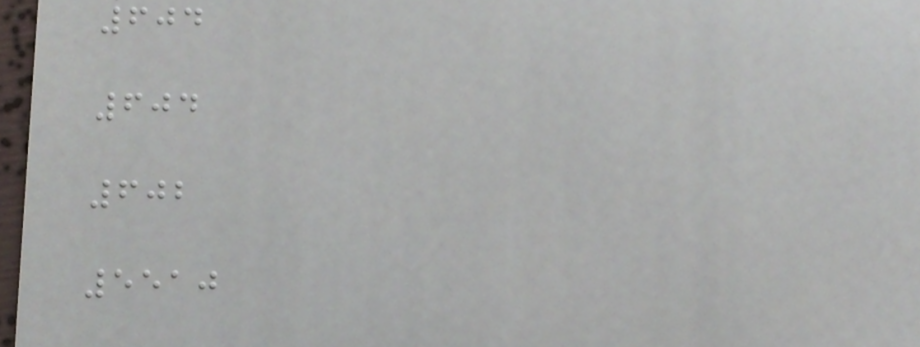604
604
602
5510
